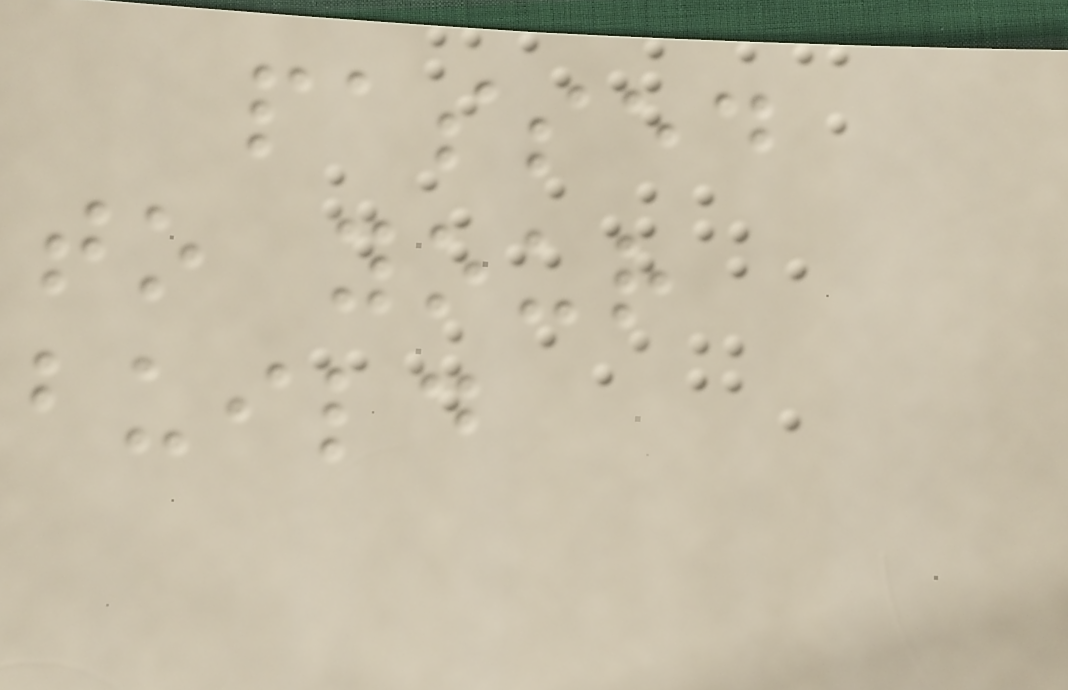passed
to your
build
